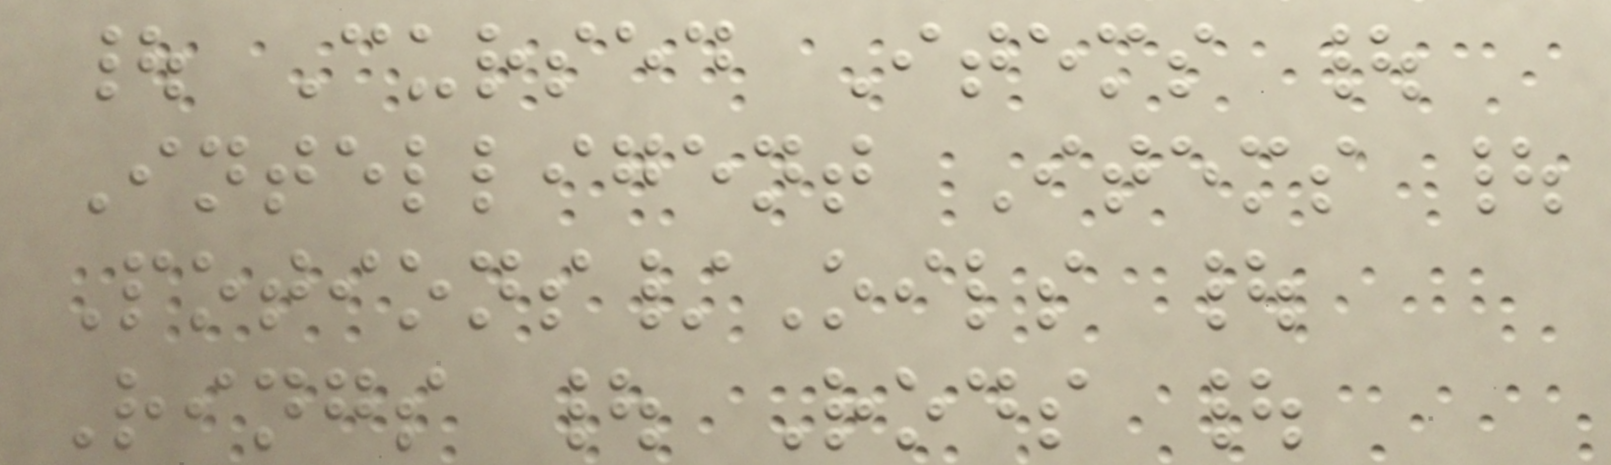| Cursed Items |
Intelligent Items |
Potions/Oils |
Rings | Rods |
